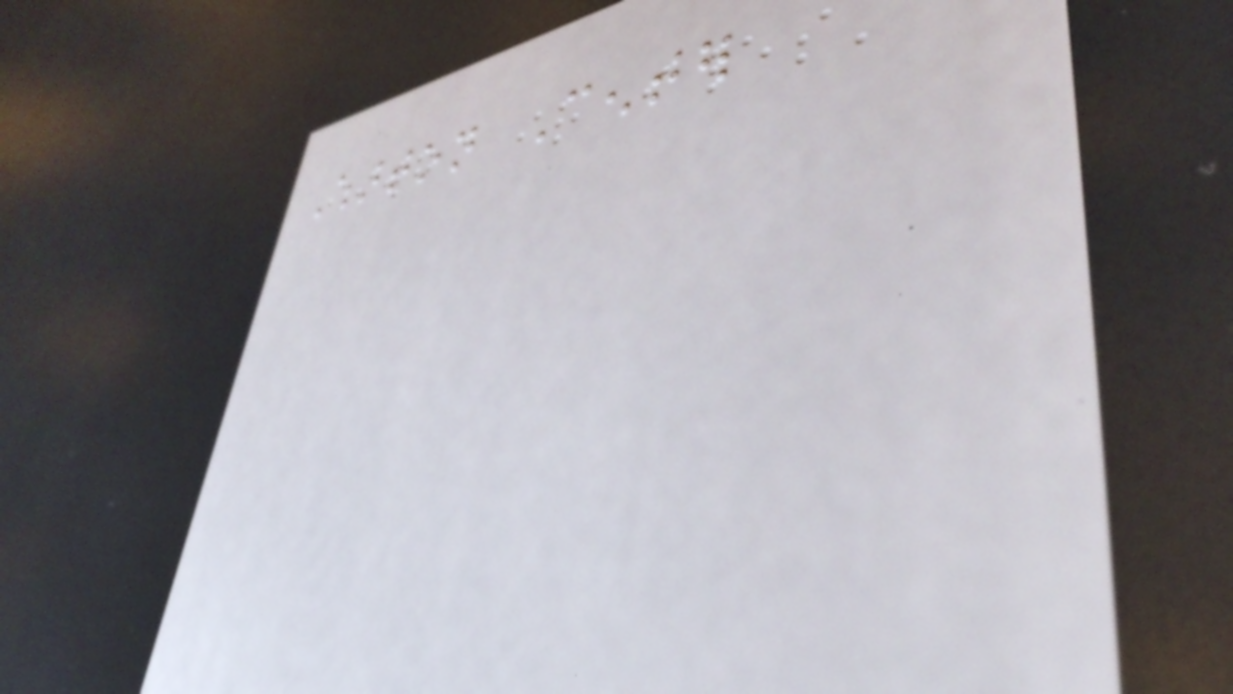Wharton Center
